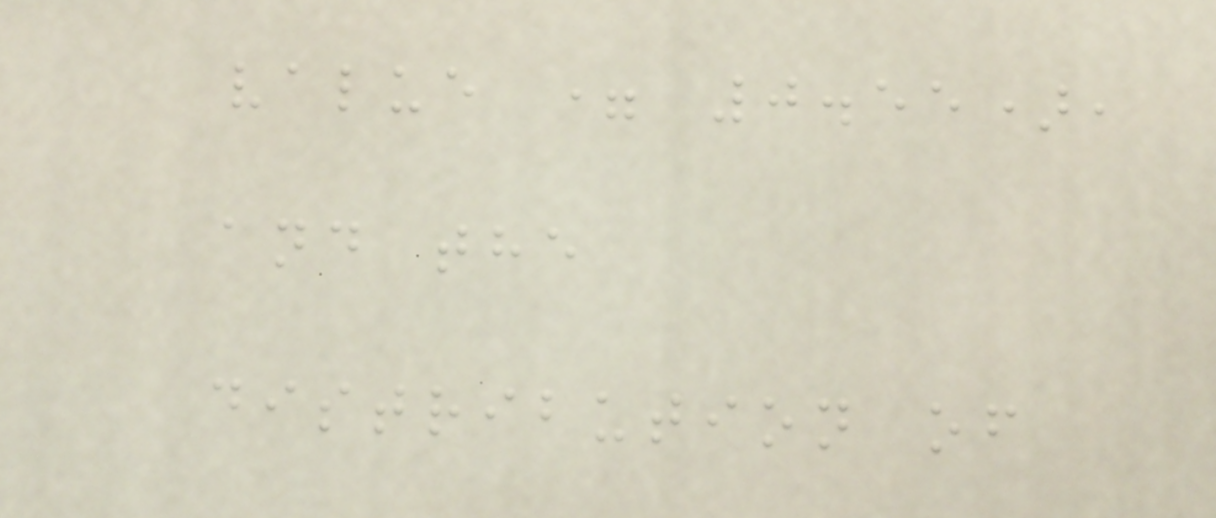value = 0.55),
and the
distribution of
